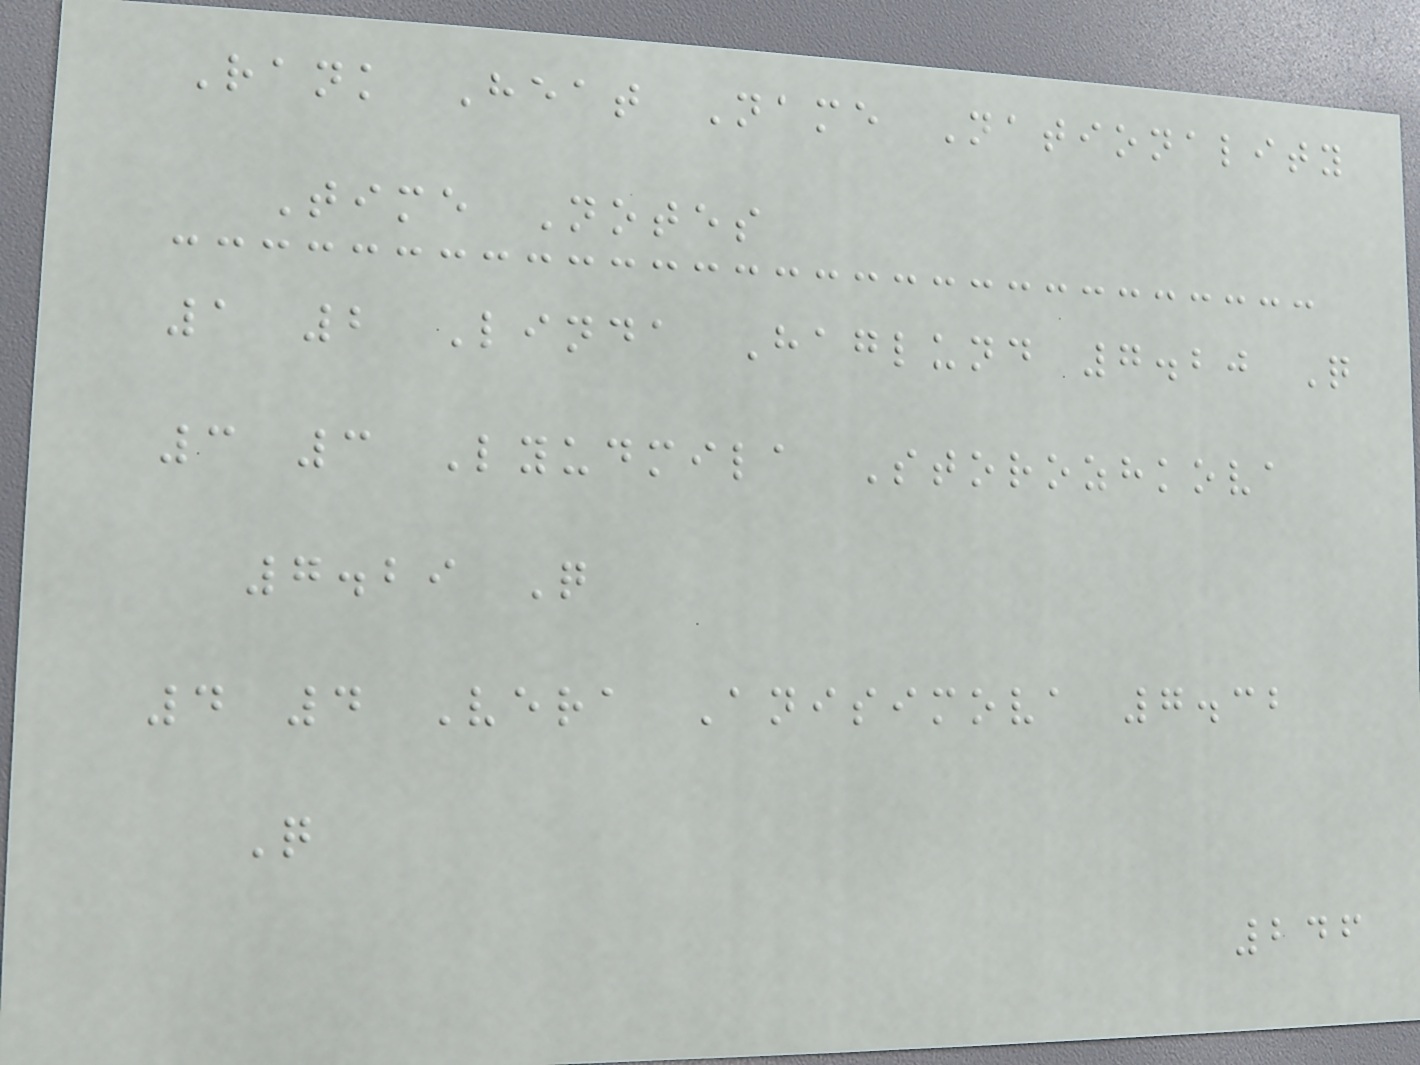Rank Heat Name Nationality
Time Notes
1 2 Linda Haglund 7.20 Q
3 3 Lyudmila Storozhkova
7.29 Q
4 4 Vera Anisimova 7.32
Q
246
